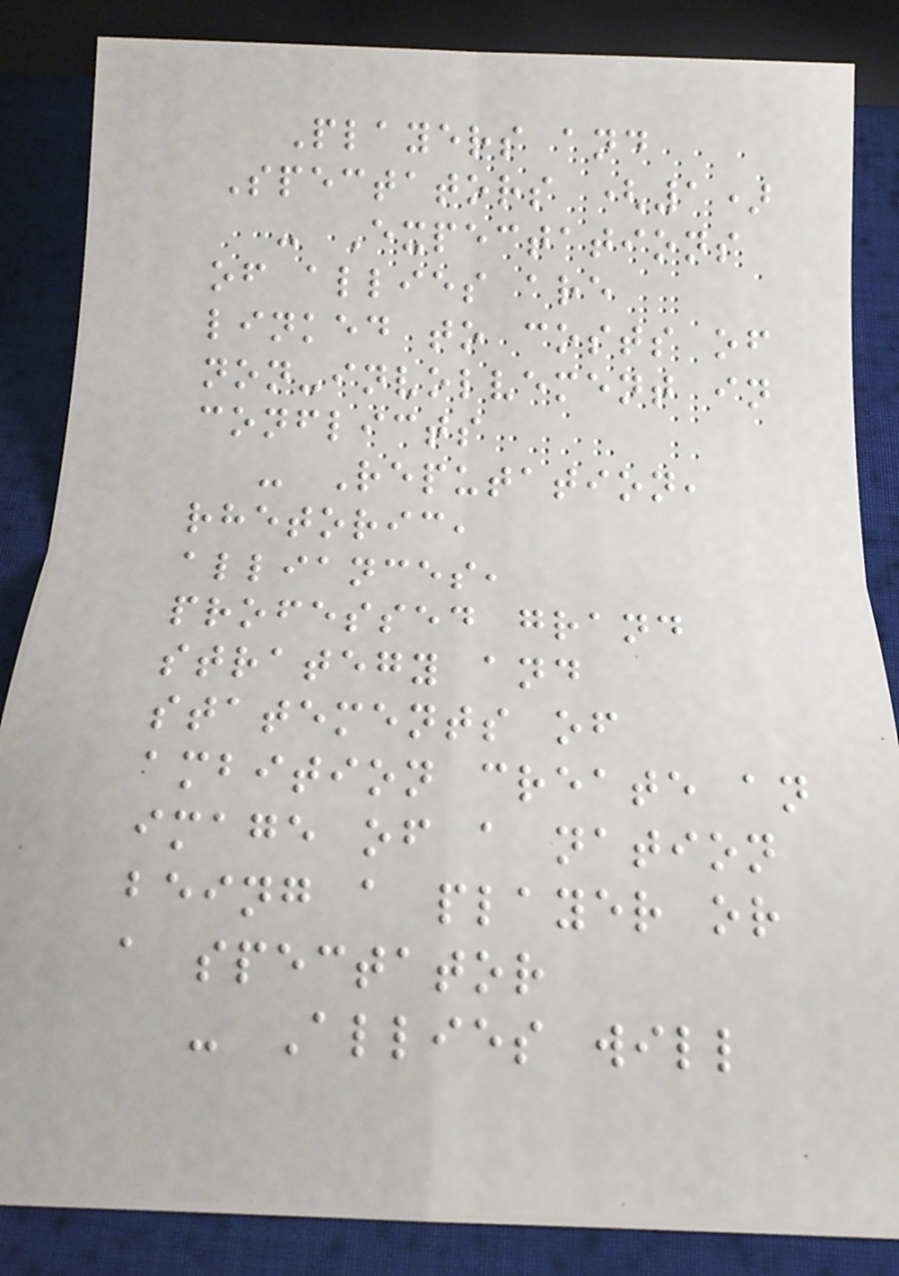Players and
Spectators (1)
- Expectations
of allies are
linked to costs of
non-involvement in
conflicts
- Reputation,
rhetoric,
alliances,
professed grand
strategy and
statements of
ambition create an
image of a nation
being a player or
a spectator
- Allies will
